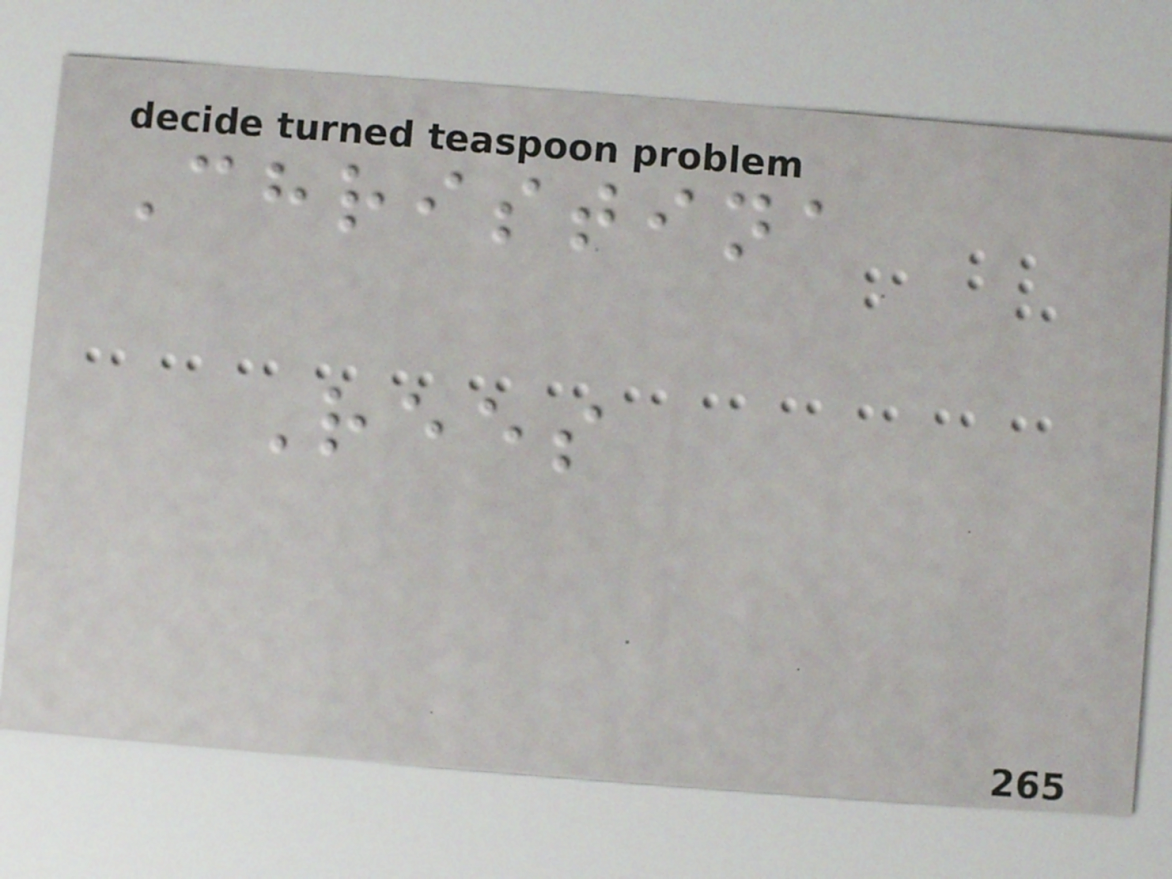Christina
Rees
